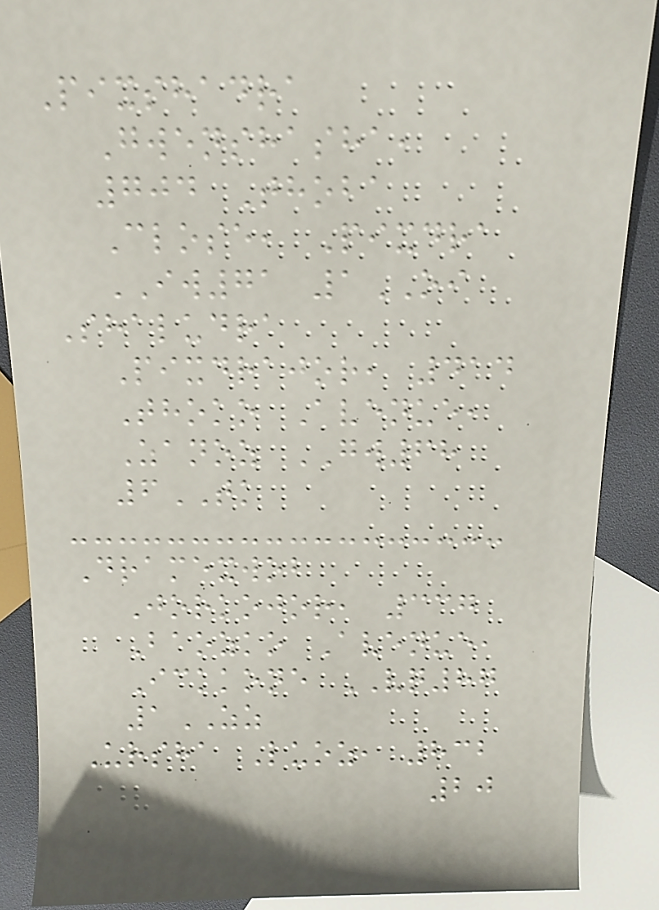Pixshadra
Gwenshasha,
704 Thoba
Close, Pixdra
IW71 1OI
Shaludra
Pixdrajor, 414
Thoko Avenue,
Zanoz GW68
6TK
Dramexwob
Jorkojor, 337
Baozko Avenue,
Ickkone VQ87
1ZZ
Ursha Luoz, 832
20
